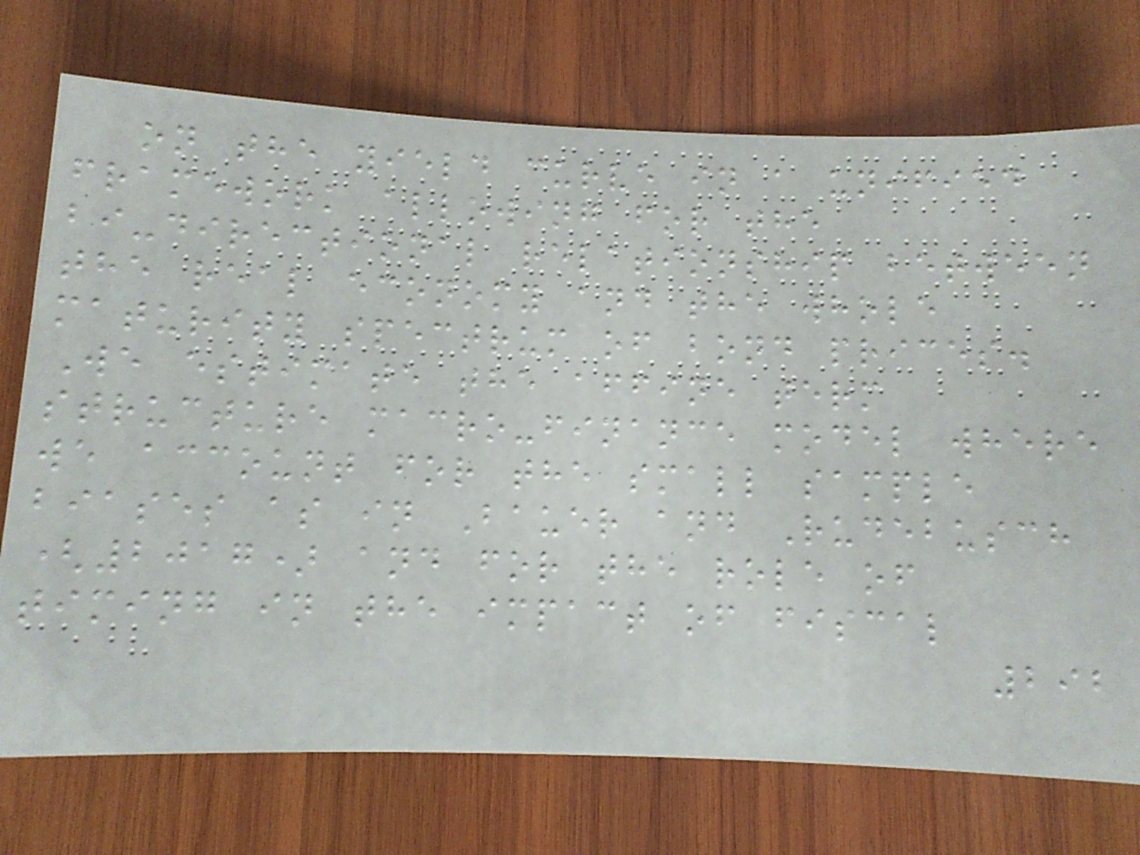on the yield curve in a unified
framework allowing for the
bi-directional relationship between
the real economy and the whole
maturity spectrum of bond prices.
We estimate the affine term
structure macro-finance model where
we account for the small sample
biases as in Bauer and Rudebusch
(2017) and for the role of
timing in the impact of fiscal
292
